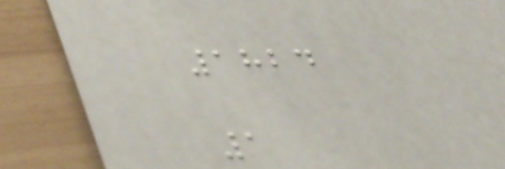1824
1
